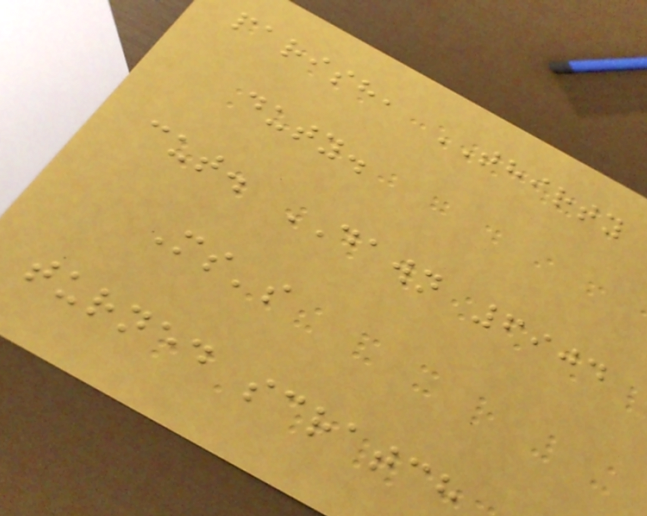parish, THIRTY
duty.
cut. DAWN 6904
Ms's
turned scratch
